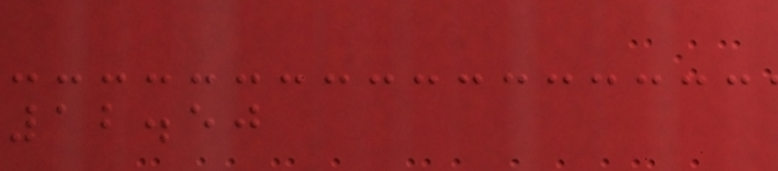12.50
